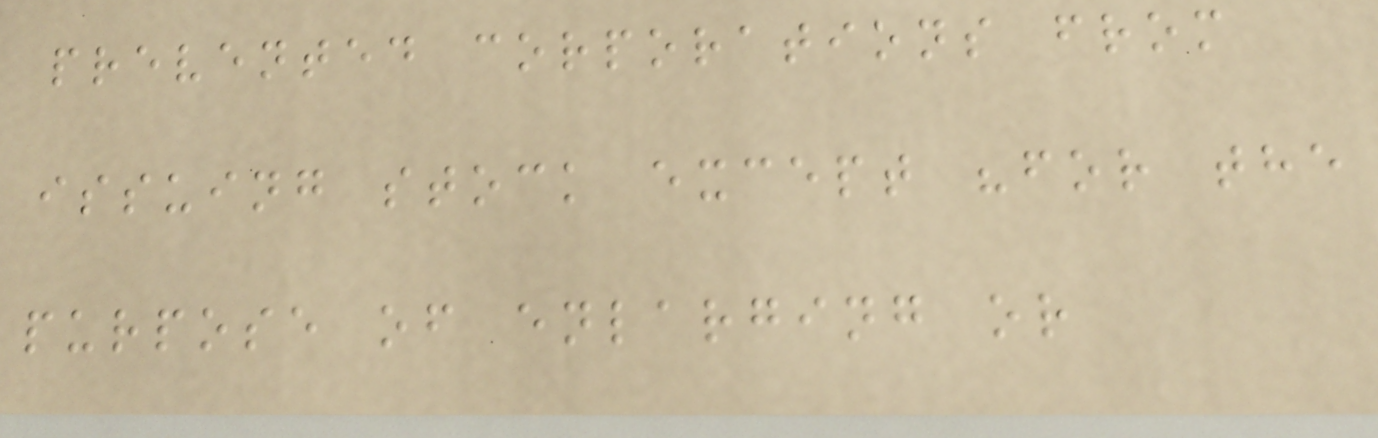prevented corporations from
issuing stock except "for the
purpose of enlarging or
